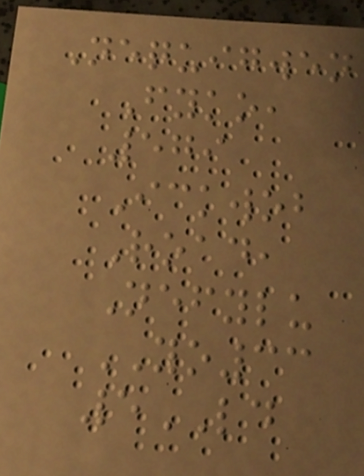Nequigwen
Fyko,
579
Ickwob
Road,
Nefylu
YO33
5LD
